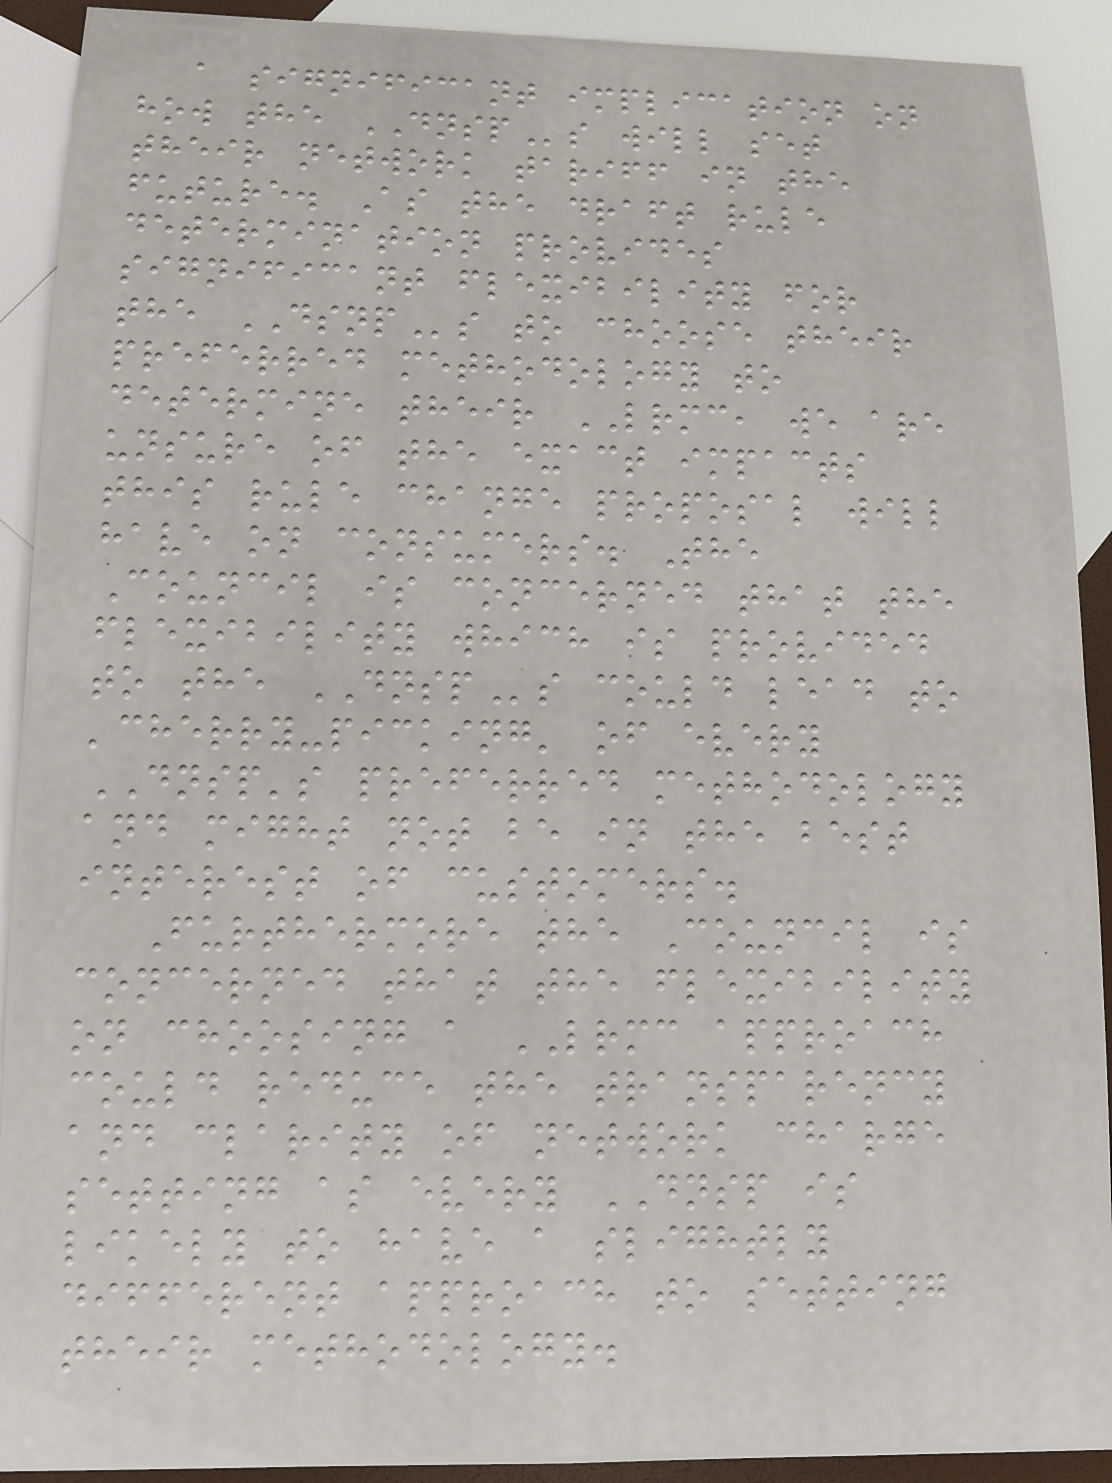a significant implication on
how the DNSPs will set
their network tariff in the
future. As the draft rule
determination provides
significant flexibility for
the DSNPs to choose their
preferred methodology to
determine their LRMC, we are
unsure of the exact impacts
this rule change proposal will
have on consumers. The
Council is concerned that the
flexibility which is provided
to the DNSPs could lead to
'cherry-picking' of every
DNSP's preferred methodology
and might not be in the best
interest of customers.
Furthermore the Council is
concerned that the flexibility
on choosing a LRMC approach
could reduce the transparency
and clarity of network charge
setting as every DNSP is
likely to have a slightly
different approach to setting
their methodology.
